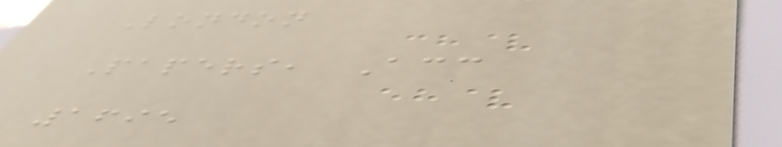London
Papers, Acc
1695
